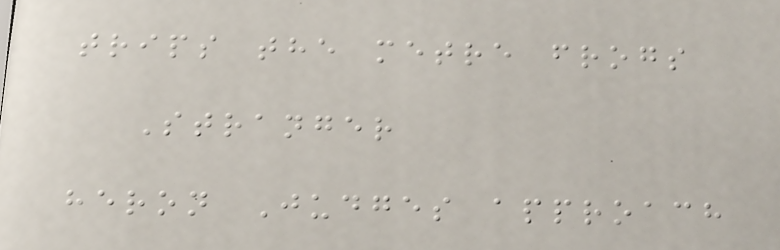trips the metre frogs
Stranger
heron Judges approach
